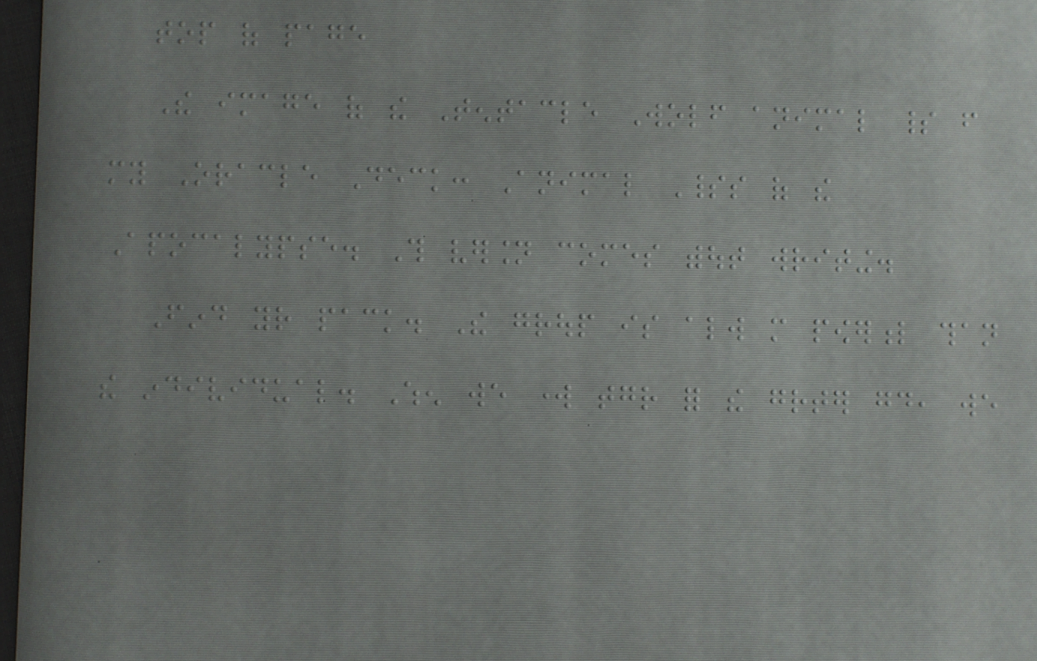top of page
The image of the Tentacle Wolf animal spirit from
my Oracle Deck: Animal Spirits of the
Apocalypse. This version comes without writing.
Find your pack. The group is always more powerful than
the individual. When we work together for the greater good, we
